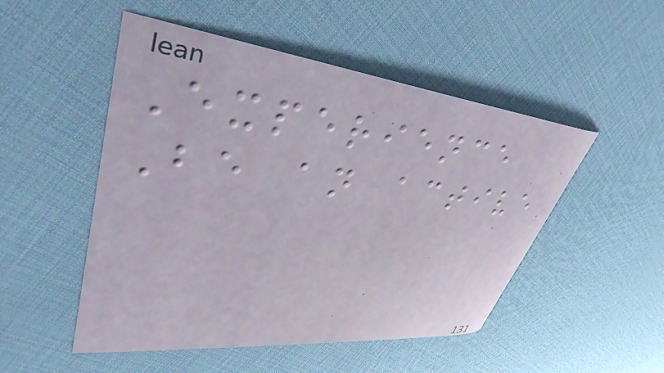Experience
Be an active
